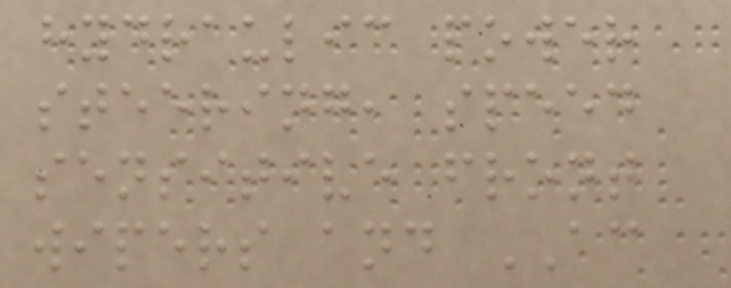hydraulic power
steering, speed
sensitive front
wipers and AC
